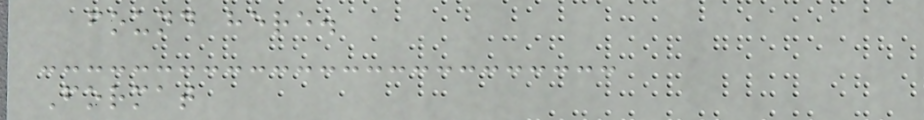found here.
Format
